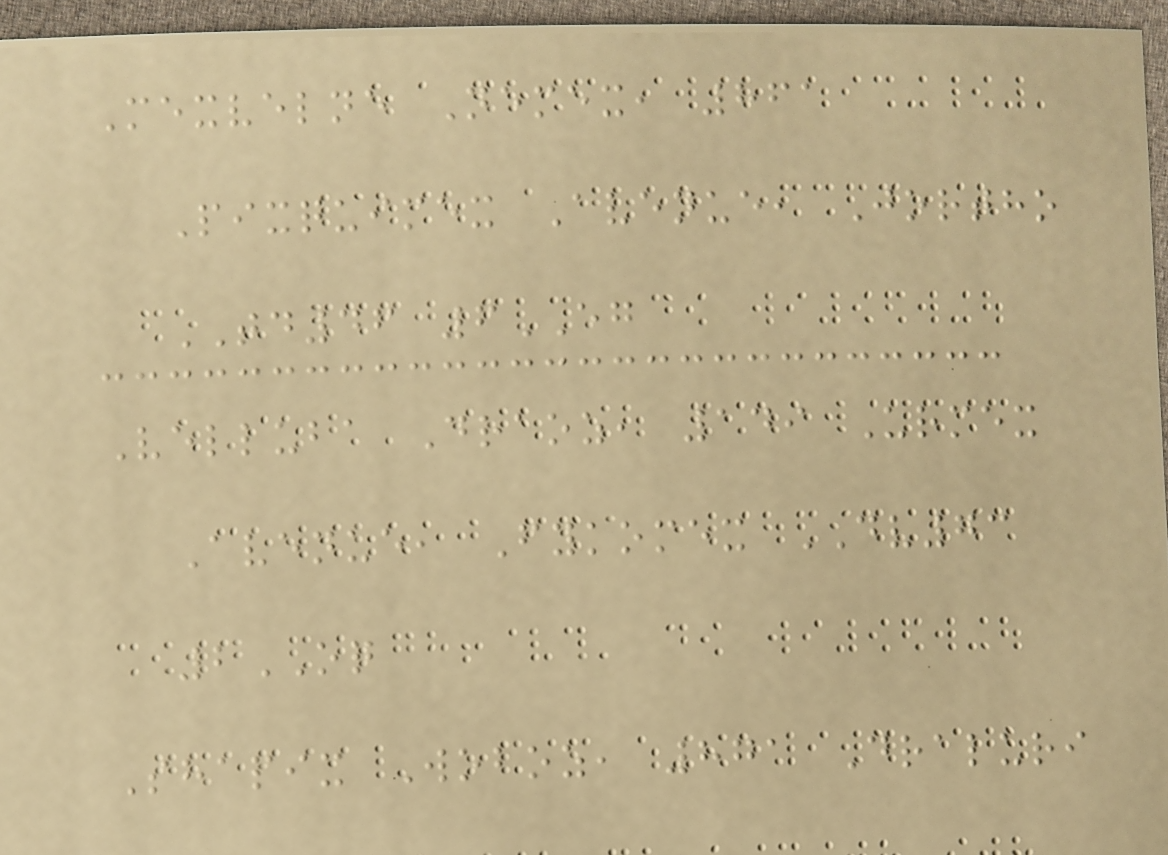Mexvelne Nemex, 861
Pixquimex Avenue, Jortho
TD46 6EG
Velluba Draoz, 149 Urmex
Avenue, Fykomex DV73
2OQ
Shapix Woboz, 871 Draluri
